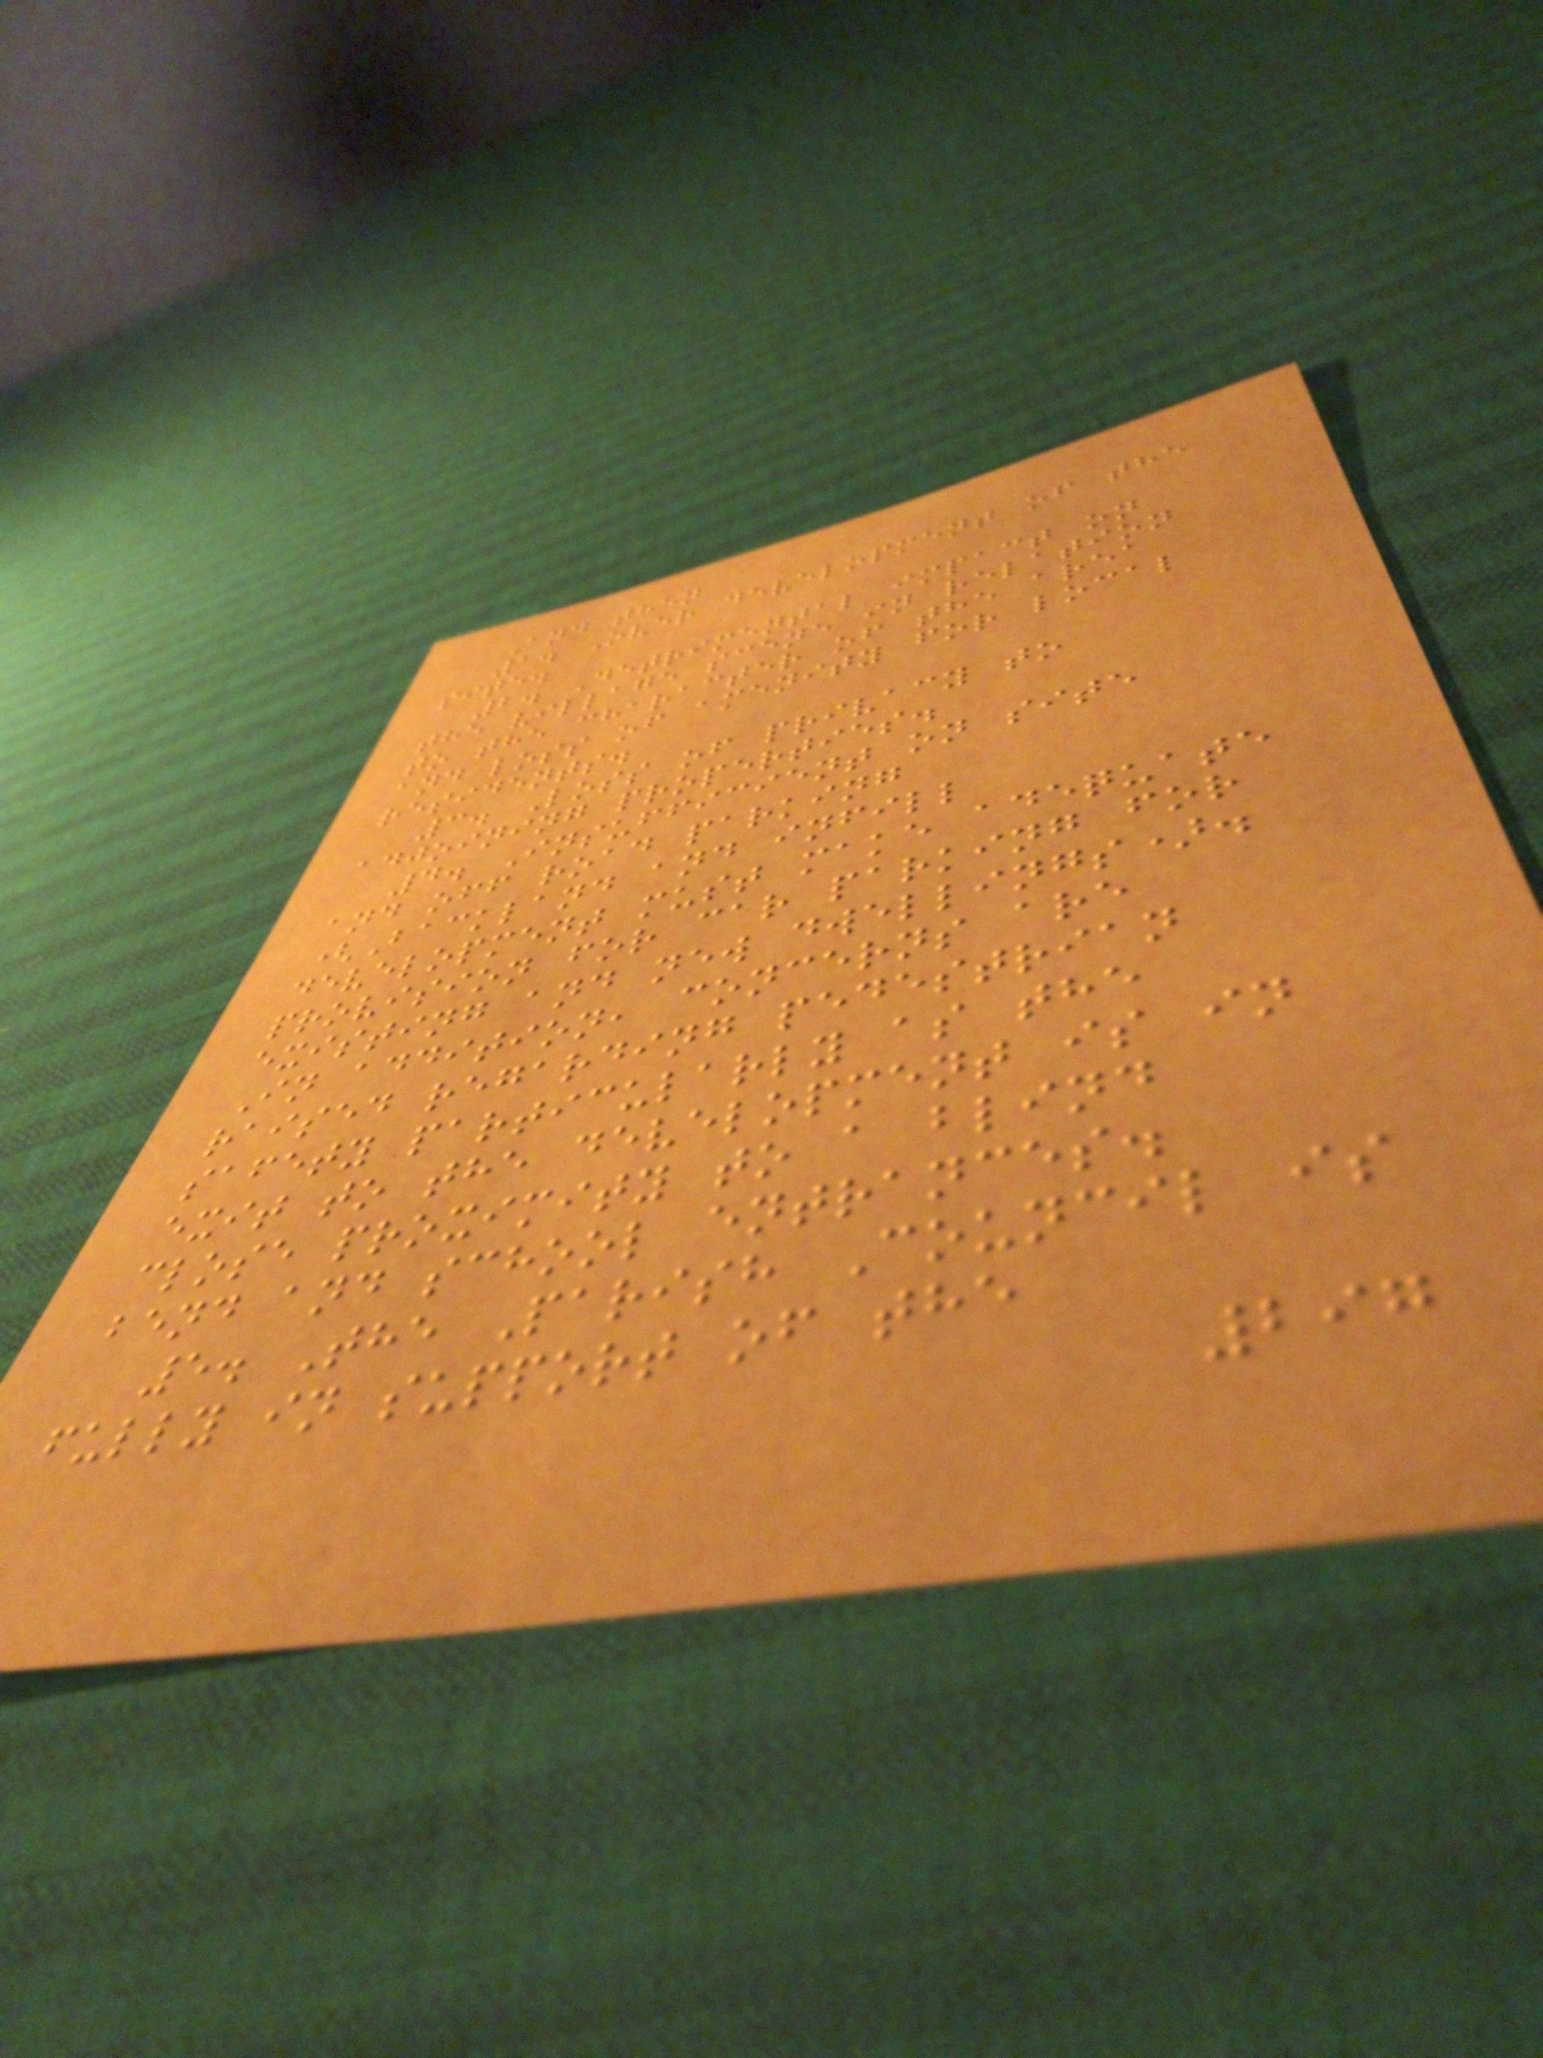And then
1. Over development of the
site.
2. Detrimental impact on
the village scene in relation
to the character of the area
and loss of amenity for local
residents.
3. Loss of privacy to
adjoining properties.
4. Insufficient on site
and off road parking
(Backland and infill
development must make adequate
provision for car parking for
existing and new dwellings).
In addition, concerns are
raised regarding pedestrian
safety particularly as the
exit to the development is in
close proximity to a blind
bend and school entrances.
5. The Parish Council is
fully in support of the
297
